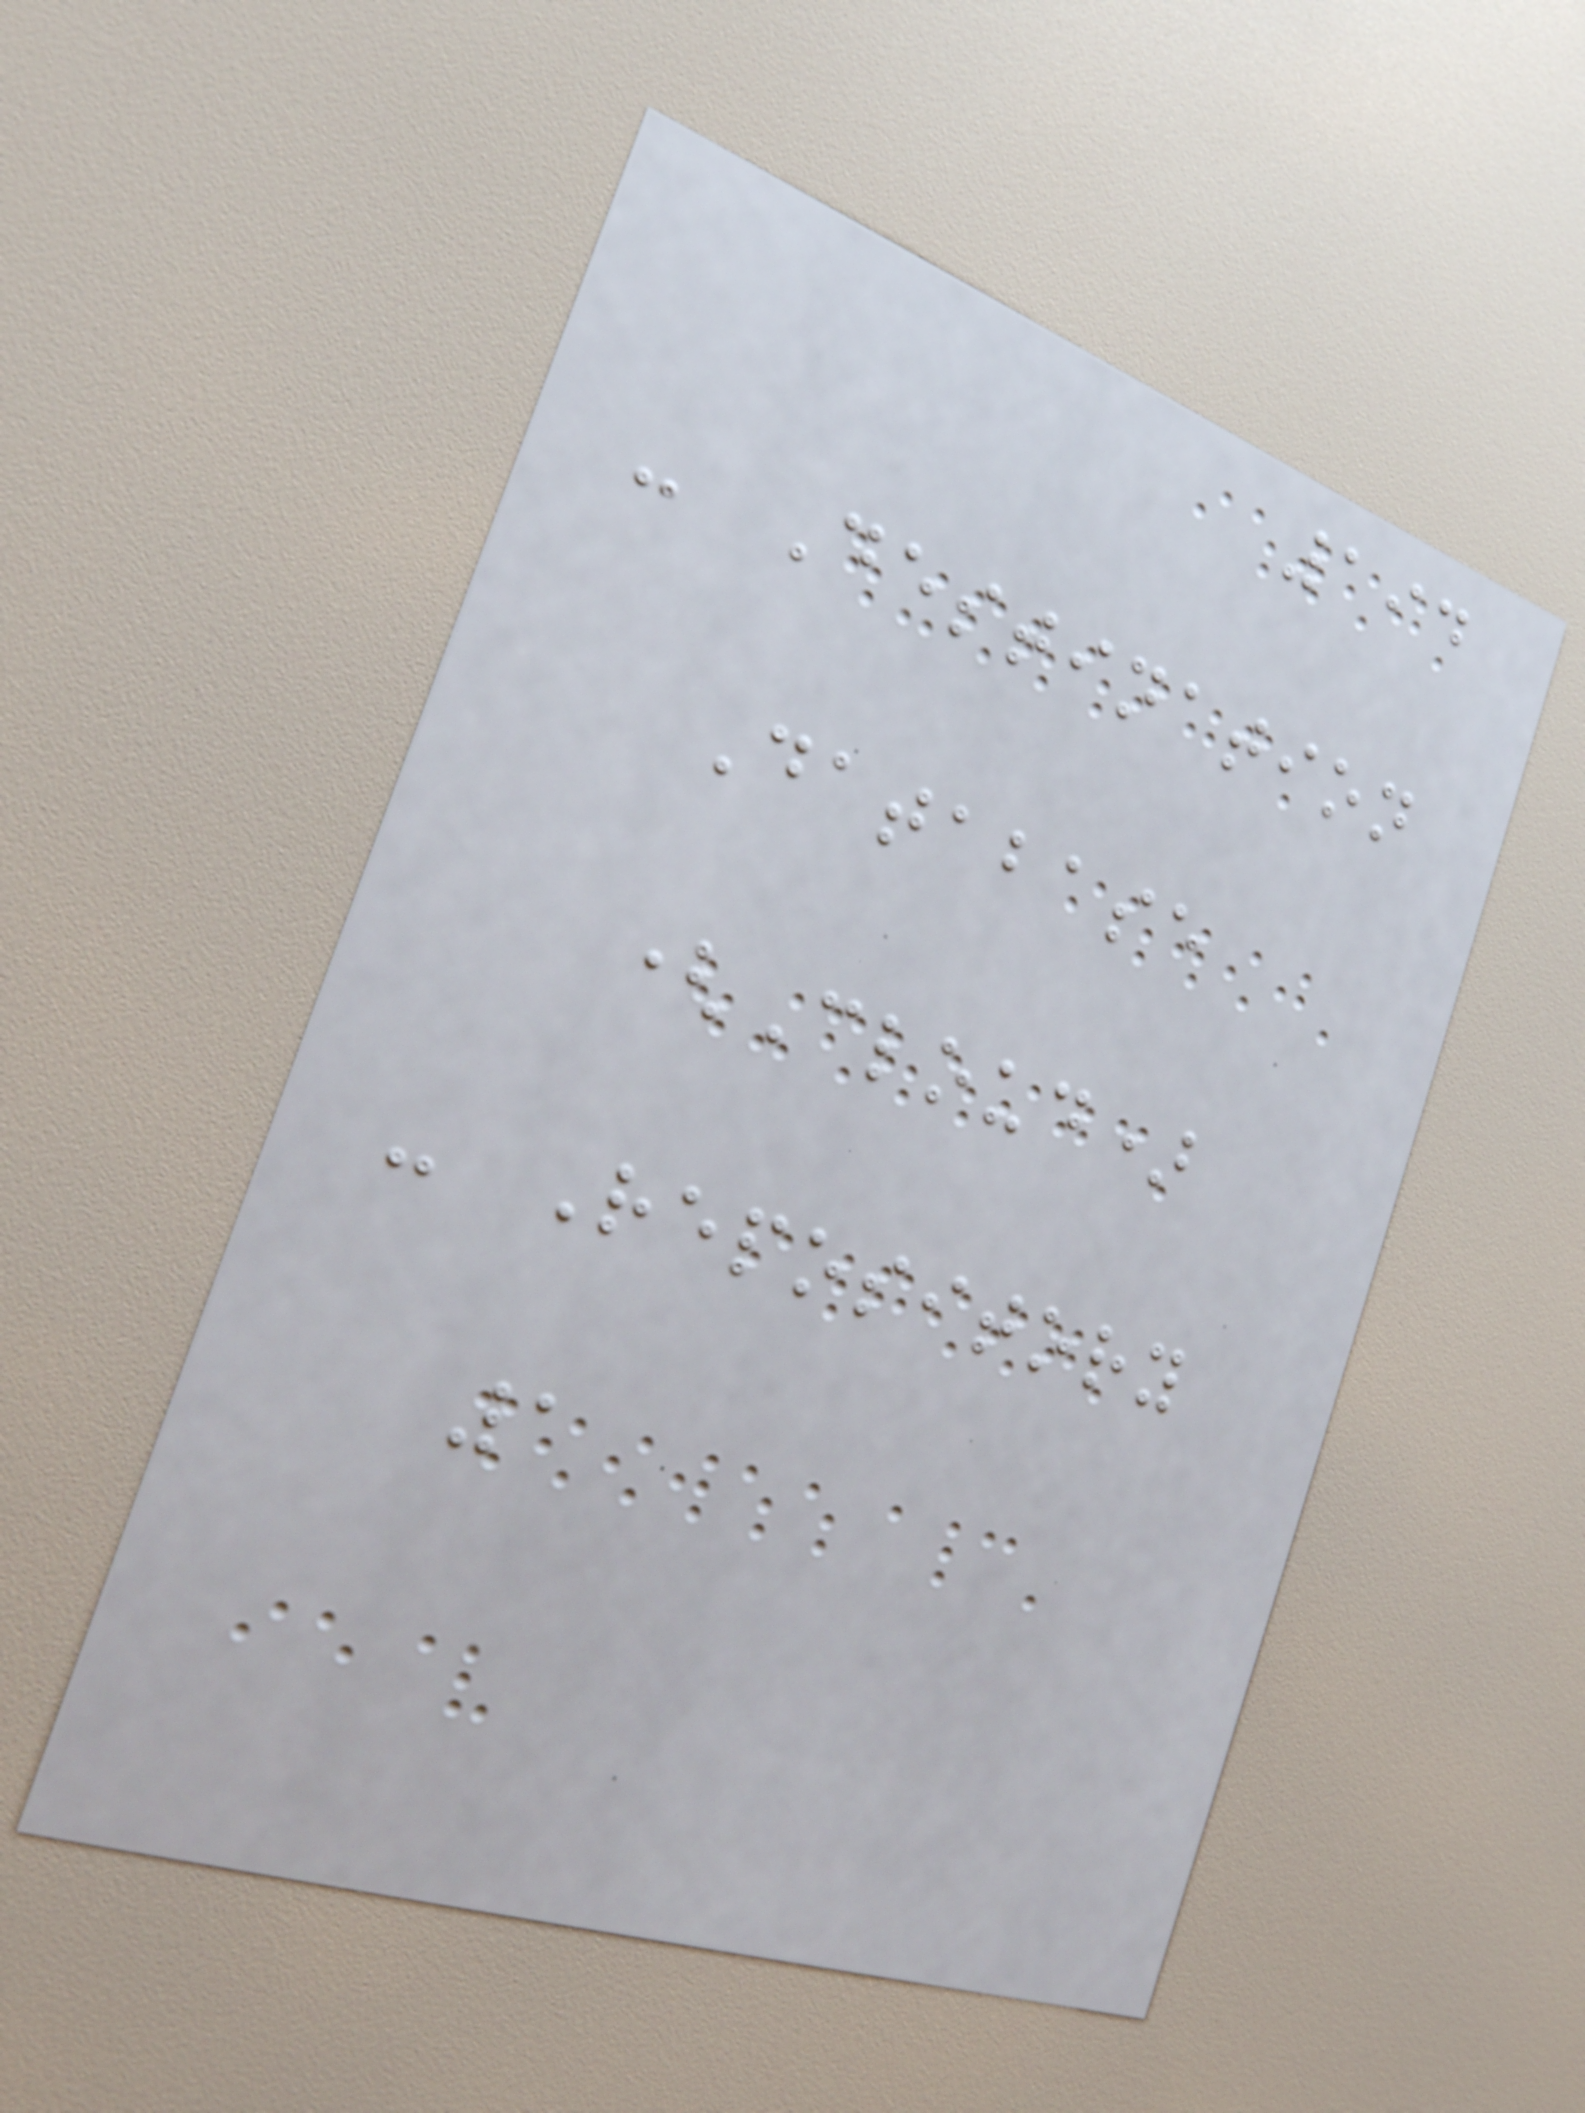194
- Destination
Database
(Cloud)
- Repository
1
